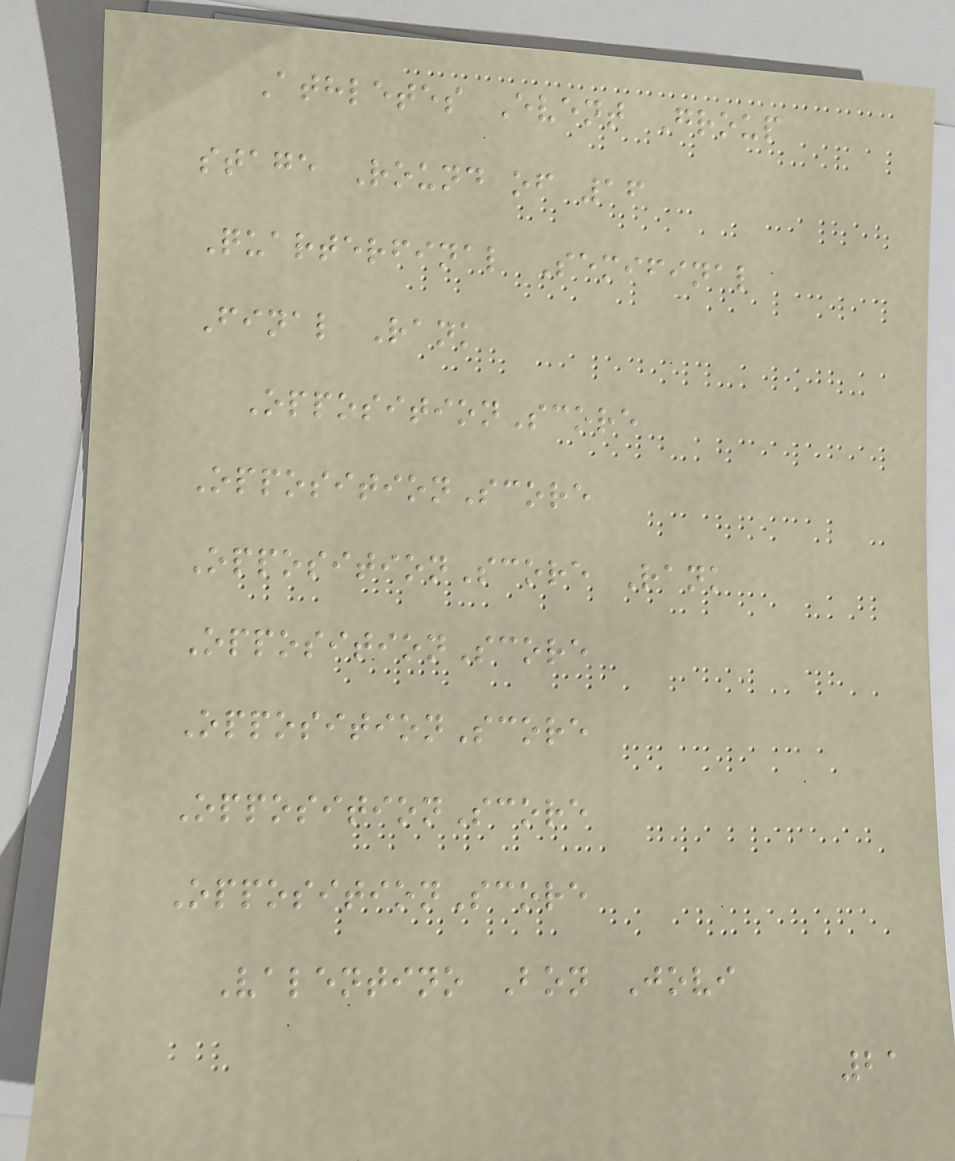Athletes Event Group
stage Round of 16
Quarterfinal Semifinal
Final Rank
OppositionScore
OppositionScore
OppositionScore Rank
OppositionScore
OppositionScore
OppositionScore
OppositionScore
Valentino Bon Jovi
21
